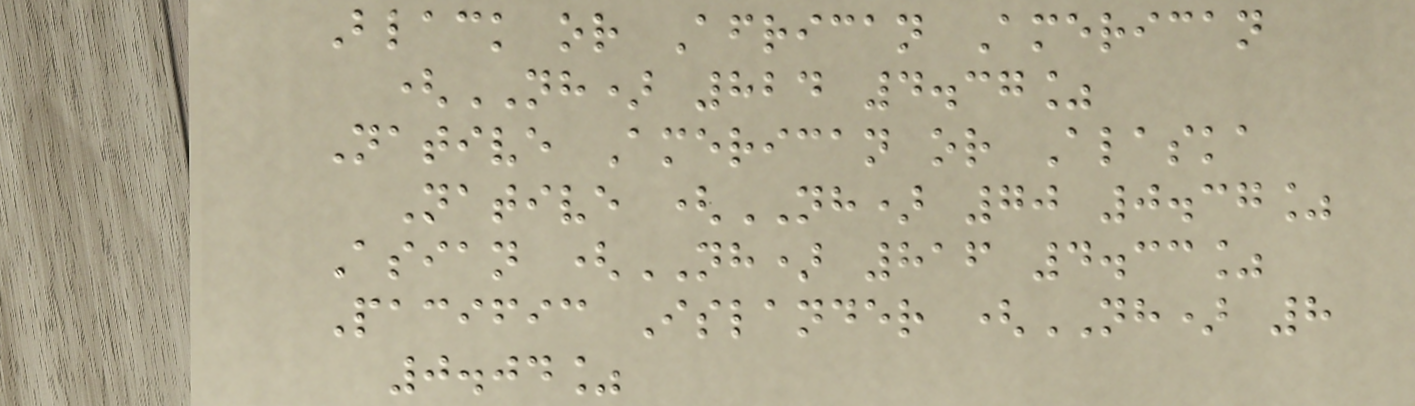Black or African American
(NH) 824 4.37%
Native American or Alaska
Native (NH) 70 0.37%
Asian (NH) 816 4.33%
Pacific Islander (NH) 8
0.04%
